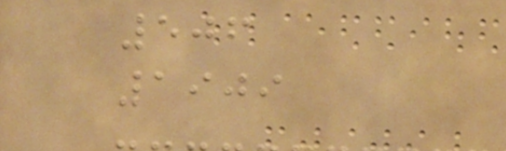506
1909
